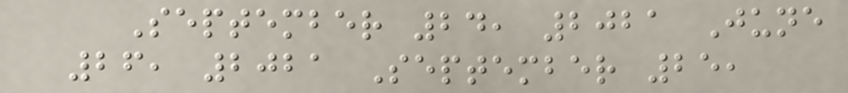September 24, 2021 June
26, 2021 September 25,
